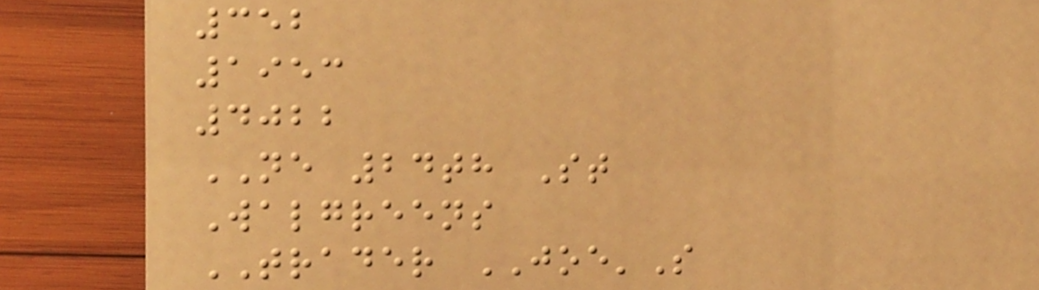352
1953
4022
NE 24th St
Walgreens
TRADER JOE'S
